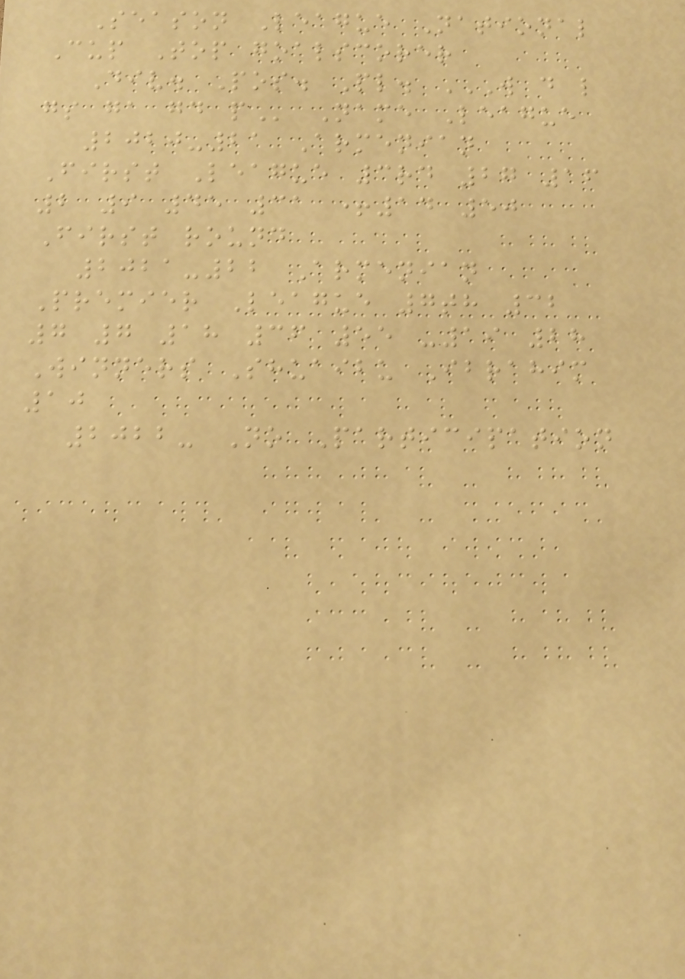Season League National
Cup Top goalscorer
Div. Pos. Pl. W D L
GS GA GD P Name League
2020-21 Armenian
First League 3rd 27 16
2 9 45 31 +14 50
First round
2021-22 Armenian
Premier League 7th 32
7 7 18 36 55 -19 28
Winners Shuaibu Ibrahim
10
2022- No Participation
